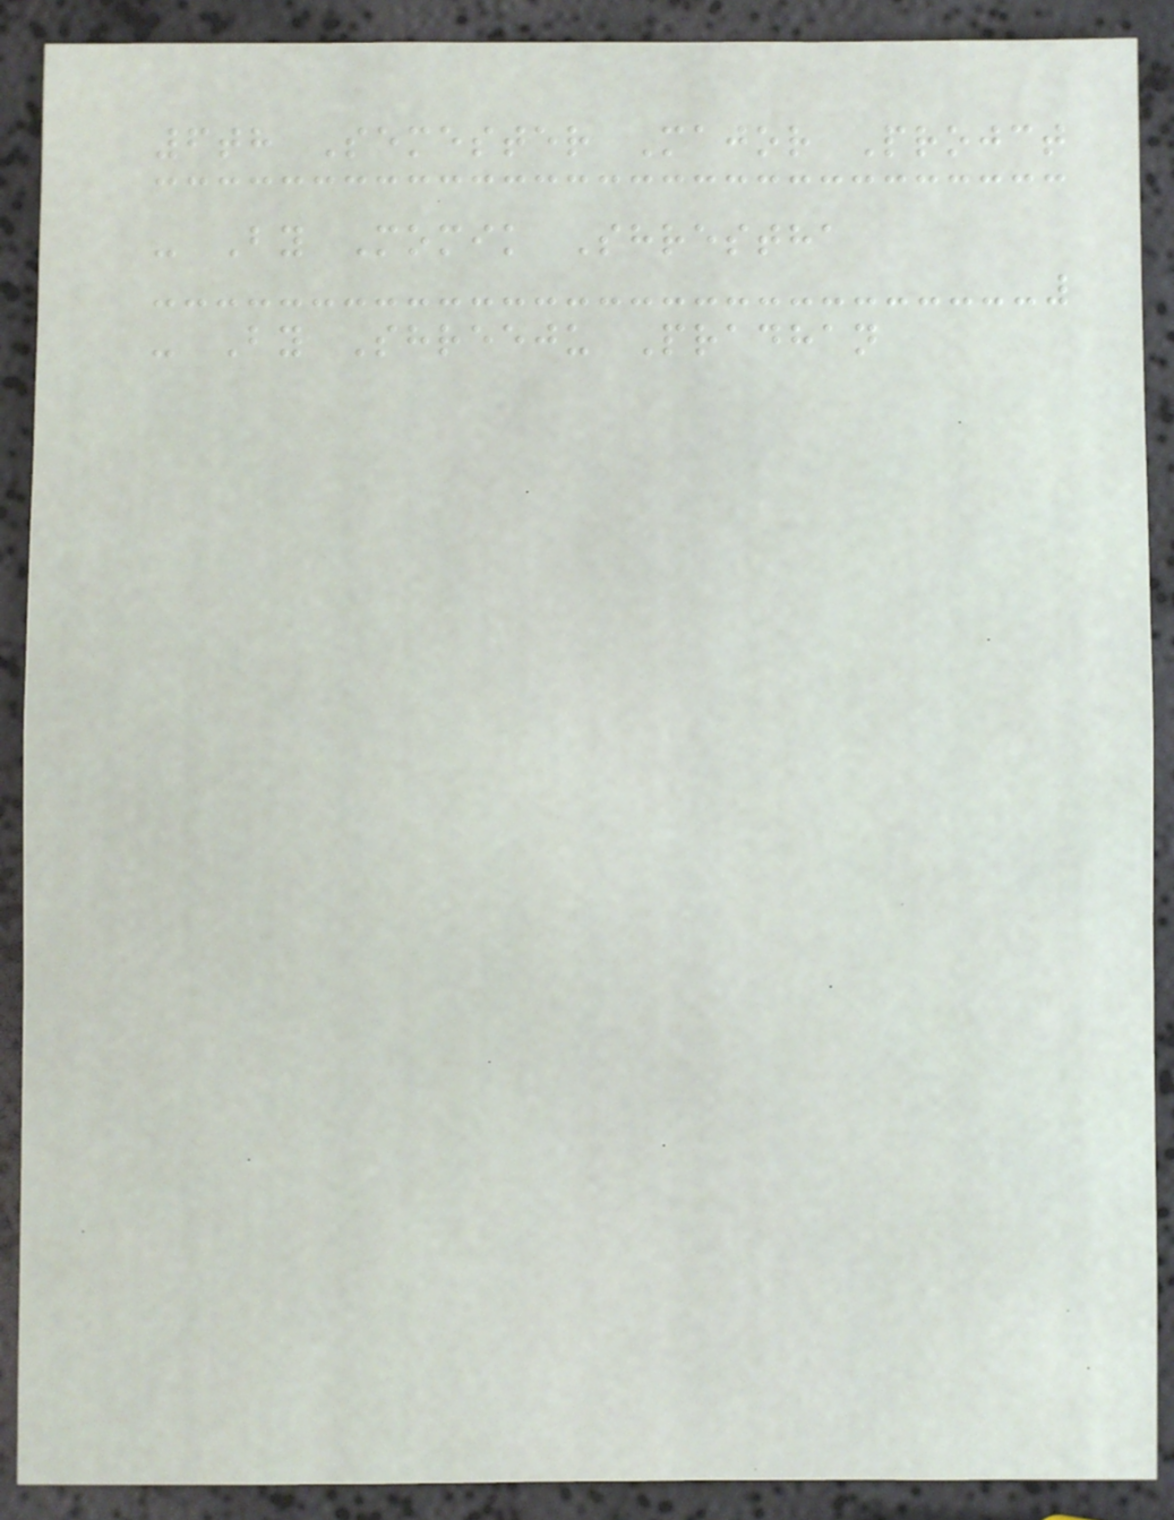6th Semester Major Projct
- By Momik Shrestha
- By Shreeju Pradhan
